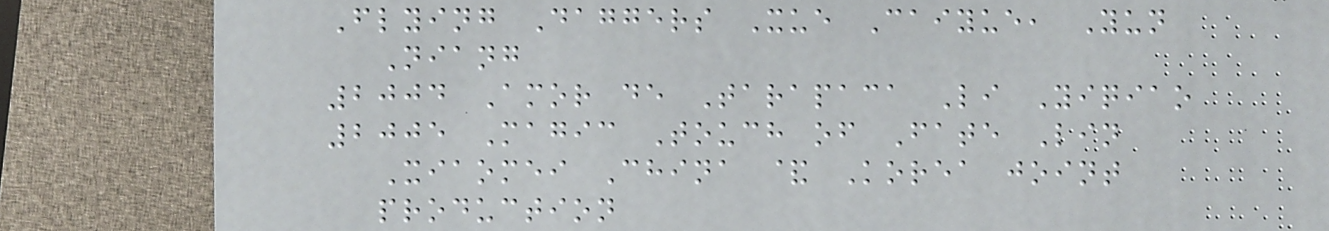Flying Daggers Xue Caiyue, Yun
Niang
2004 Amor de Tarapaca Li Yiqiao
2005 Magic Touch of Fate Lin
Xiaomei China & Korea joint
production
